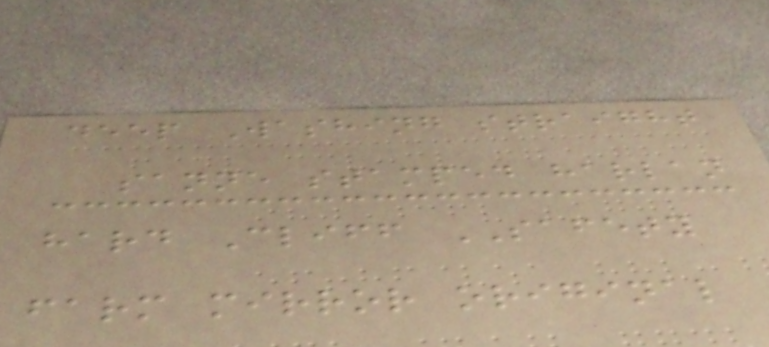deep Washing straight
sanne stamped harlan
hard Cliff SAFETY
farm mirror original
